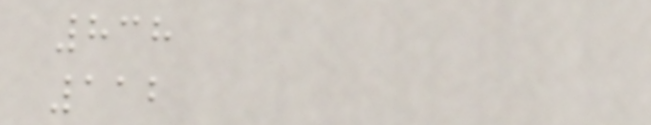838
112
